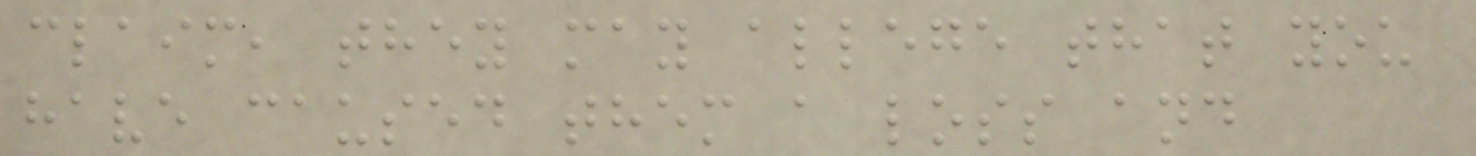claim, they may allege that you
have caused them a loss and
